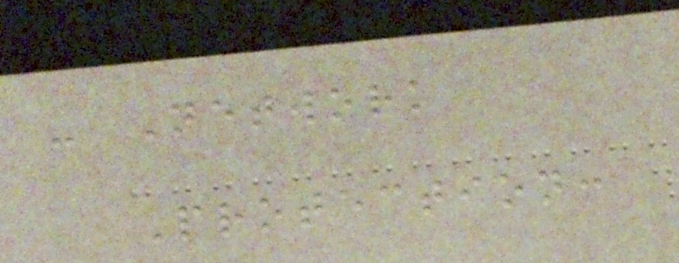- Network
Protection:
